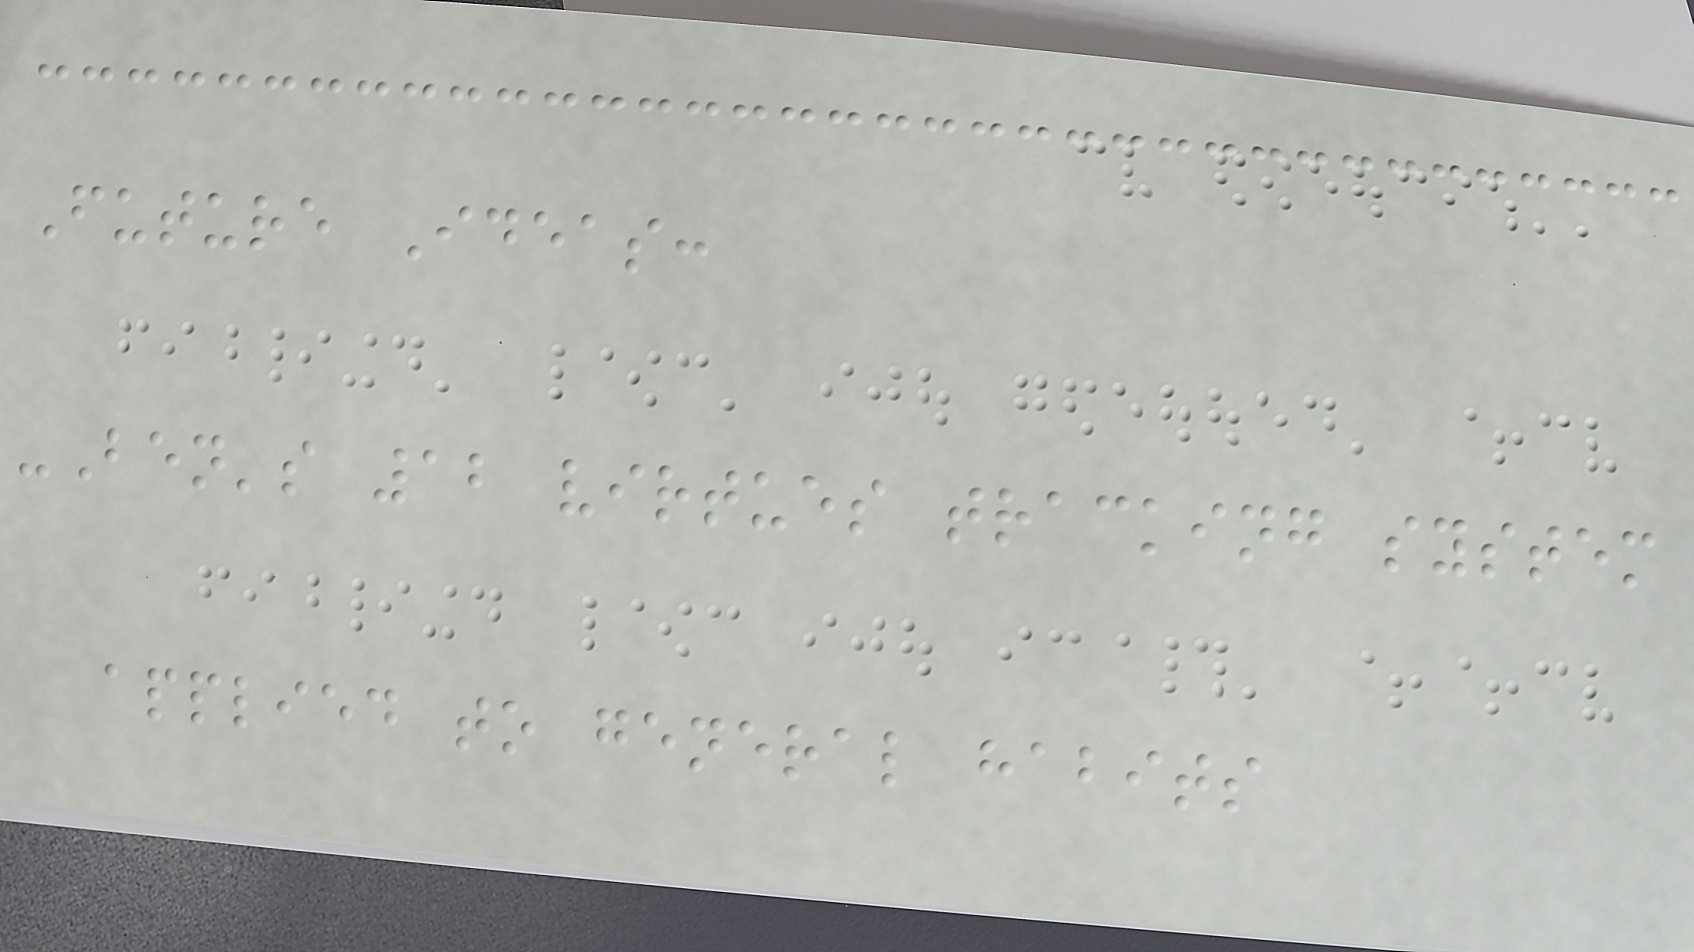Future Ideas:
-Ben's 12 virtues tracking system
applied to general habits
